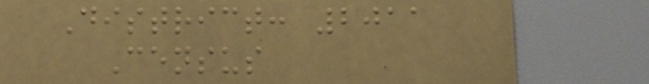District: 2011
Census
